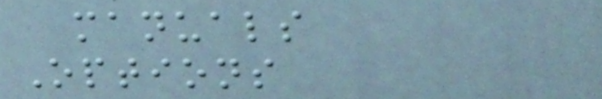manuals
Options
